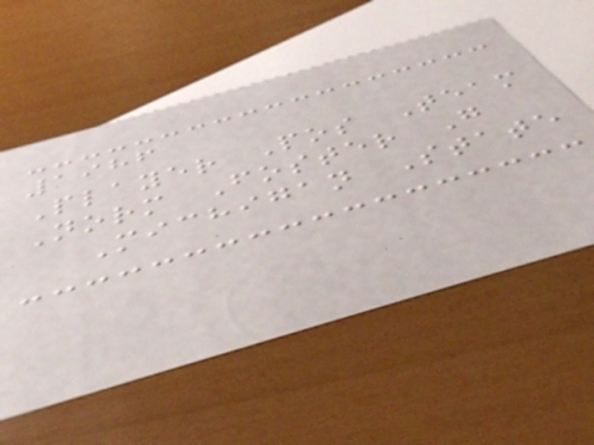1986
Player Pos Team
Norm Foster G
Michigan State
